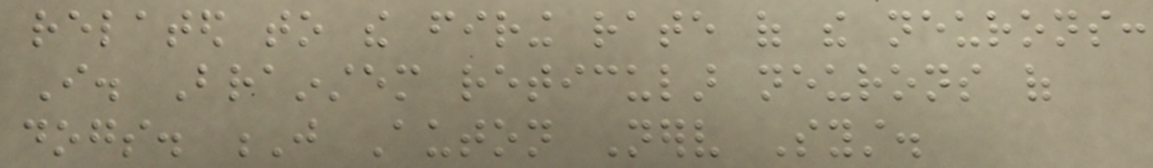related to the firing rate of the neurons:
I. Brainstem reticular neurons of
dogs. J Auton Nerv Syst.
